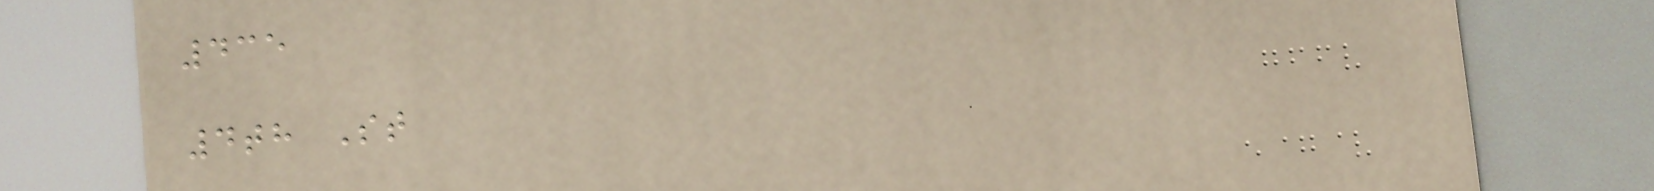435
4th St
